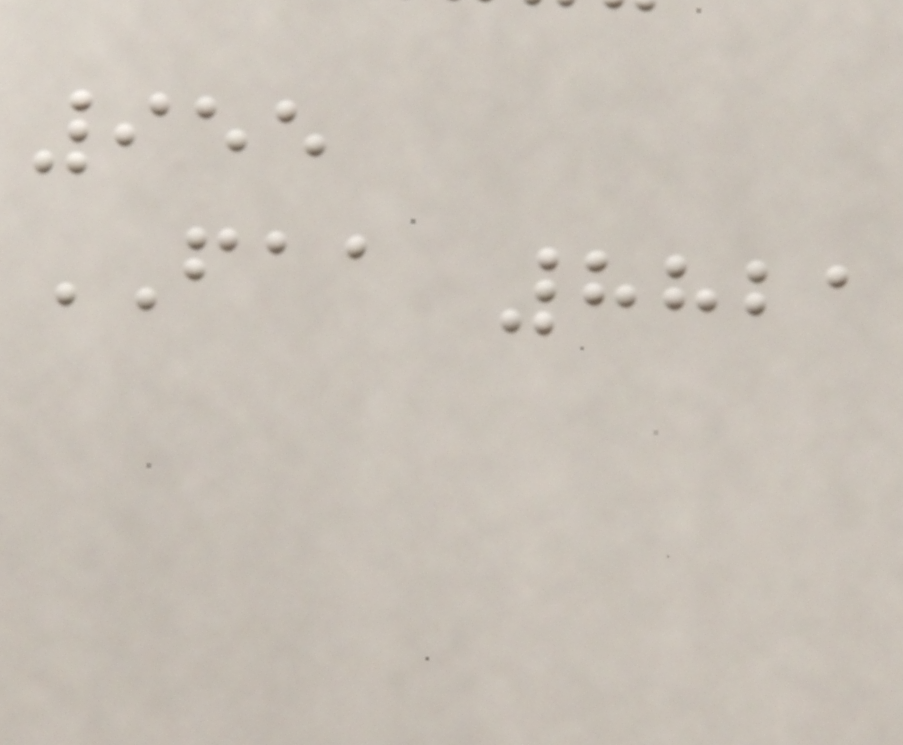955
FAA 8821
